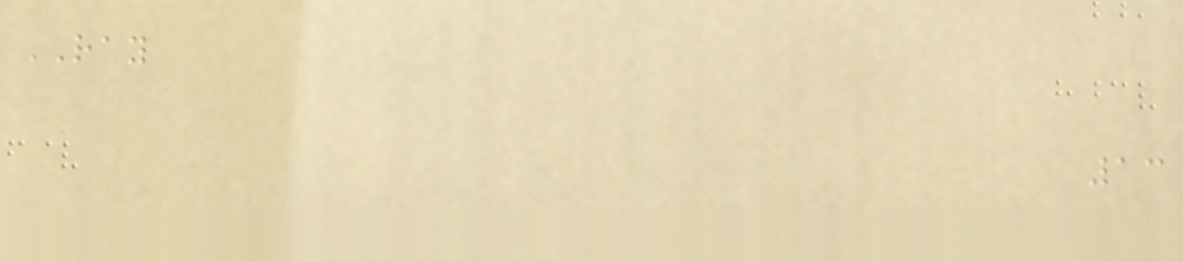RAY
13
